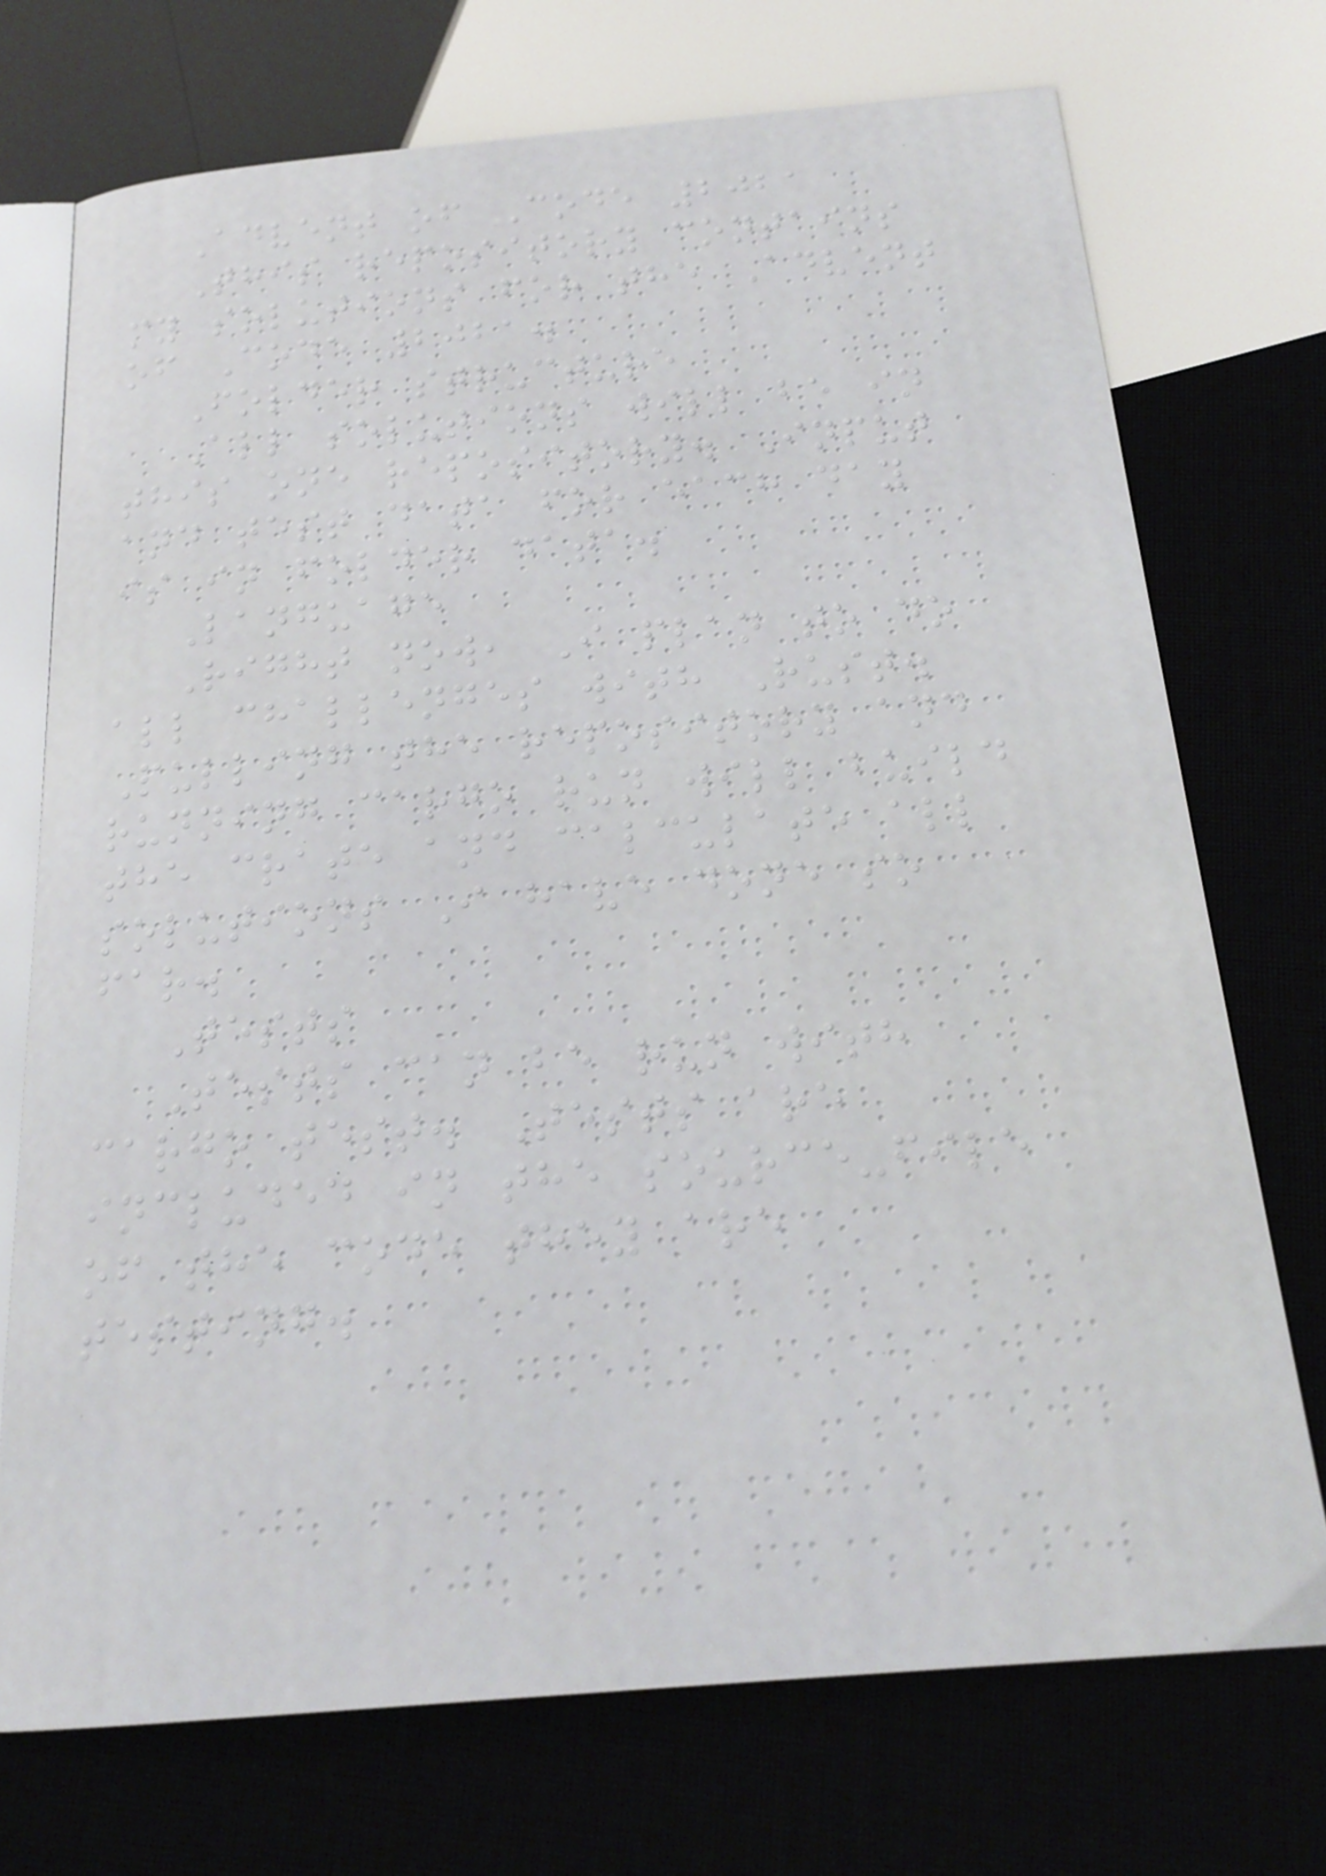Advent of Code 2021
This repository contains
my solutions for the Advent
of Code 2021.
Folder structure
All solutions will be in
this one repository. Input
and test data for each day
is in folder data.
Language
Right now, I plan to do
all challenges with Rust.
Pulling the repository and
running cargo run will build
the crate and calculate all
solutions I have done so
far.
Tests
Tests can be run with
cargo test. Tests are
included in the source-file
of the code they are
testing.
